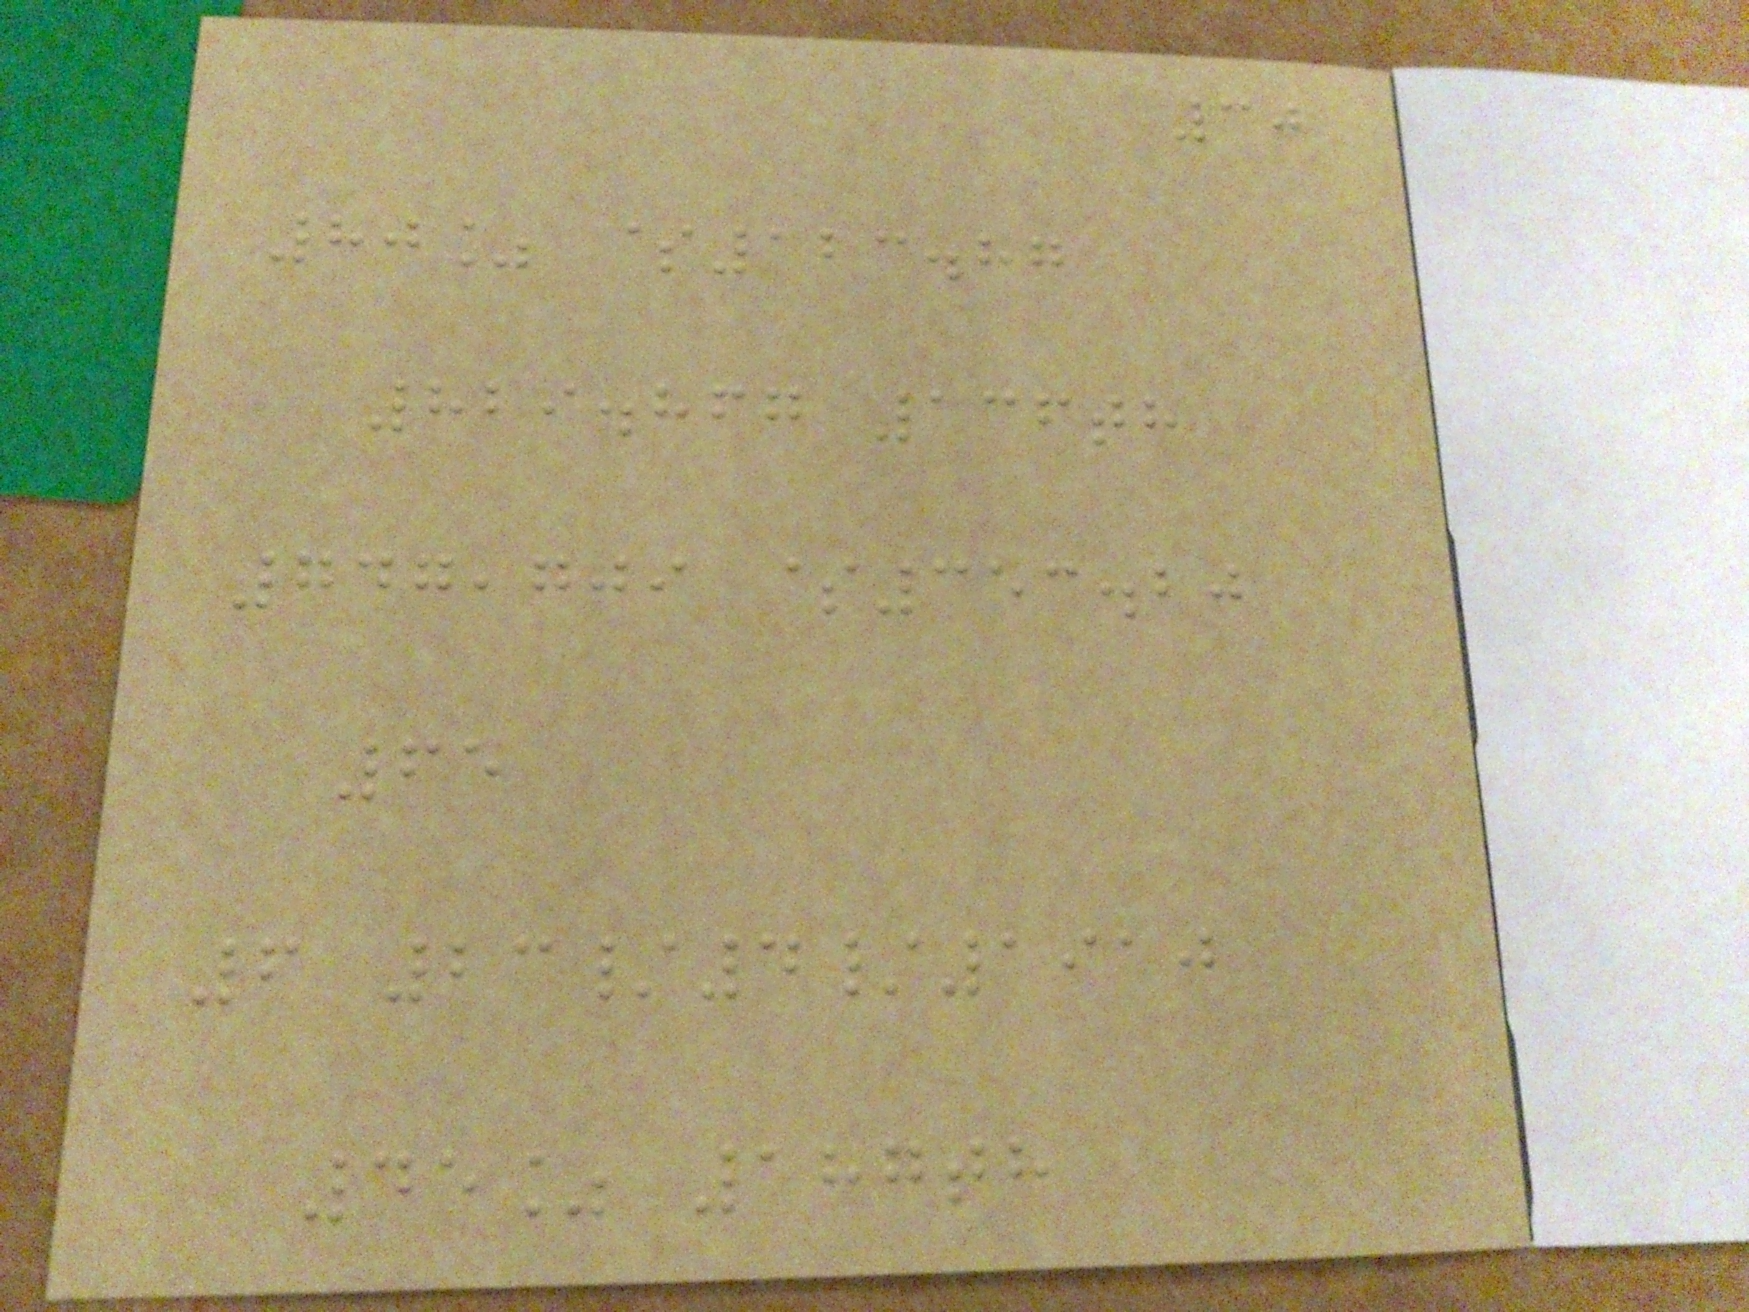30
80% $123.87
829.867 136th
747,709 $353.20
65
6 23/4/1910
45% 187th
